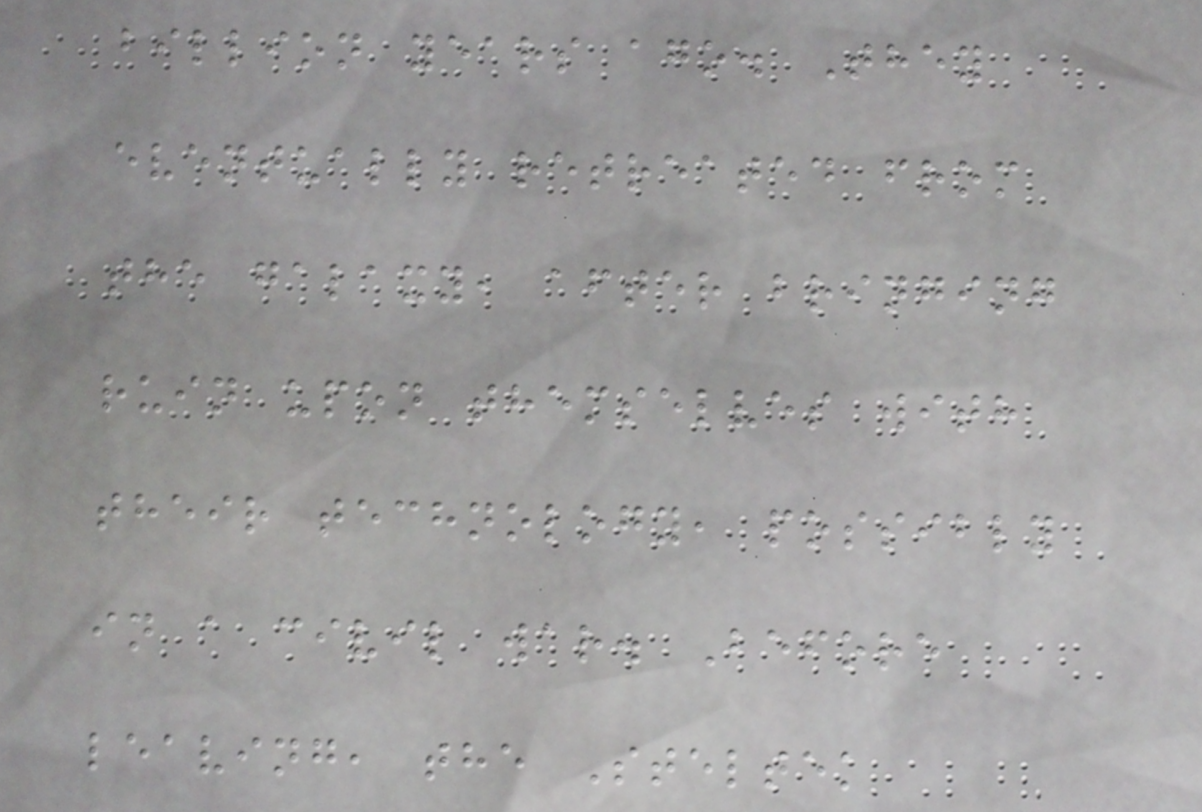billion years ago. They
eventually retreated from
the galaxy, after bringing
ruin upon themselves with
their technology, possibly
in a civil war. Before
leaving, the Steltek
